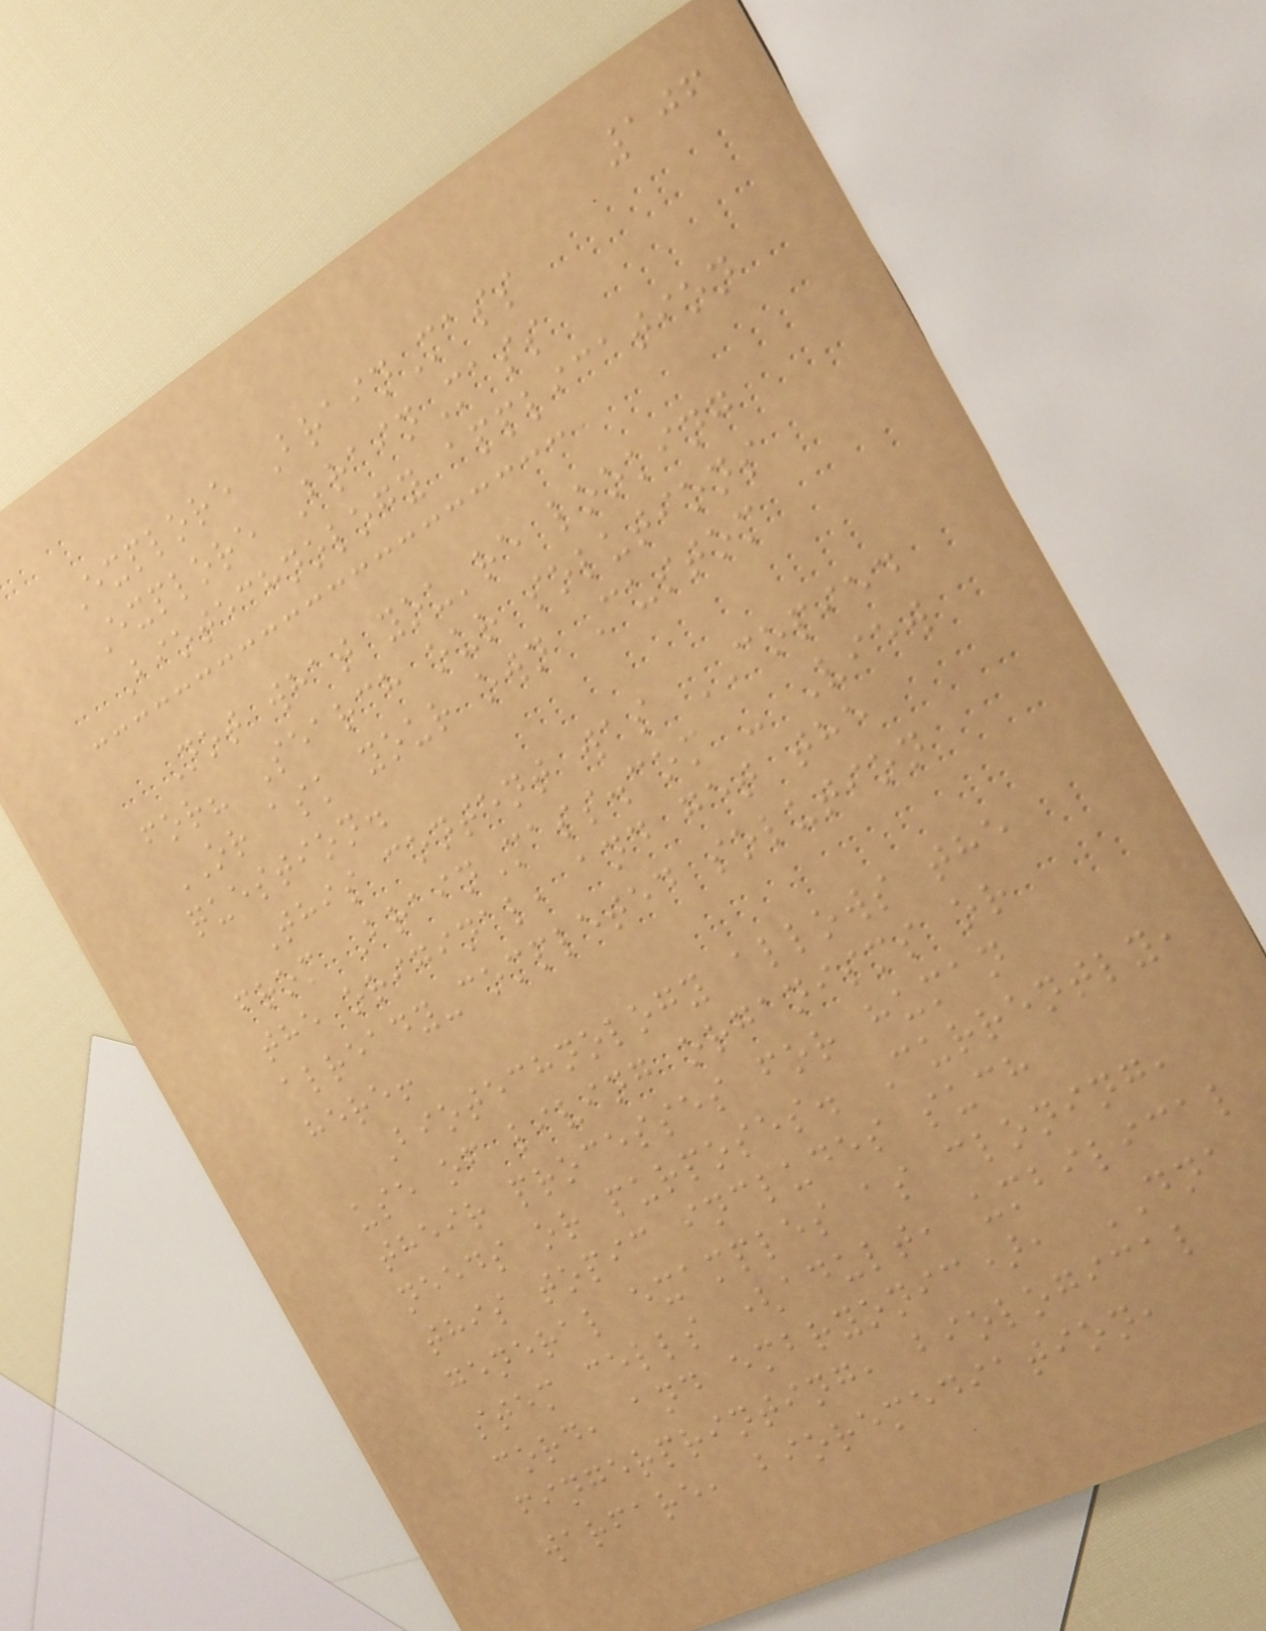106
Explore BrainMass
Explore BrainMass
Biotechnology application
Not what you're looking
for? Search our solutions
OR ask your own Custom
question.
This content was COPIED
from BrainMass.com - View
the original, and get the
already-completed solution
here!
Biotechnology allows the
use of living organisms or
their processes for human
needs or purposes. Currently,
this topic includes such
general examples as cloning,
stem cells (adult, umbilical
cord, and embryonic), DNA
fingerprinting, biological
warfare, bioremediation,
